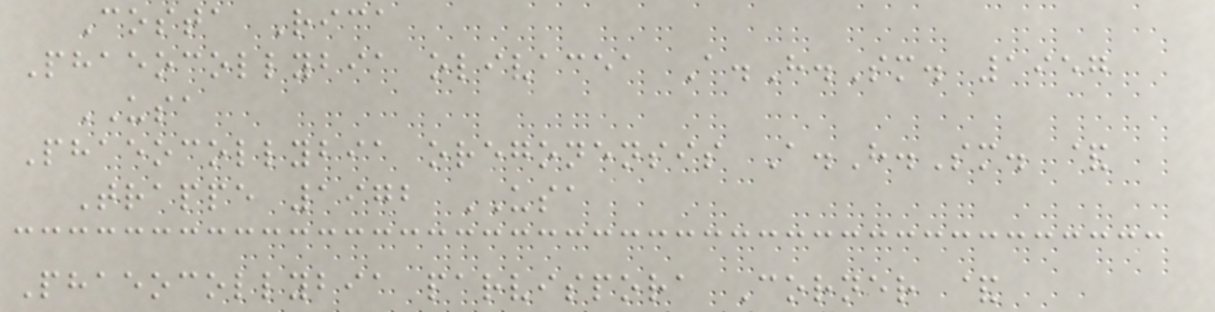Costa Rica
Phaeocollybia olivacea A.H.Sm. 1957
USA
Phaeocollybia oregonensis A.H.Sm. &
Trappe 1972 USA
Phaeocollybia parvispora Corner &
